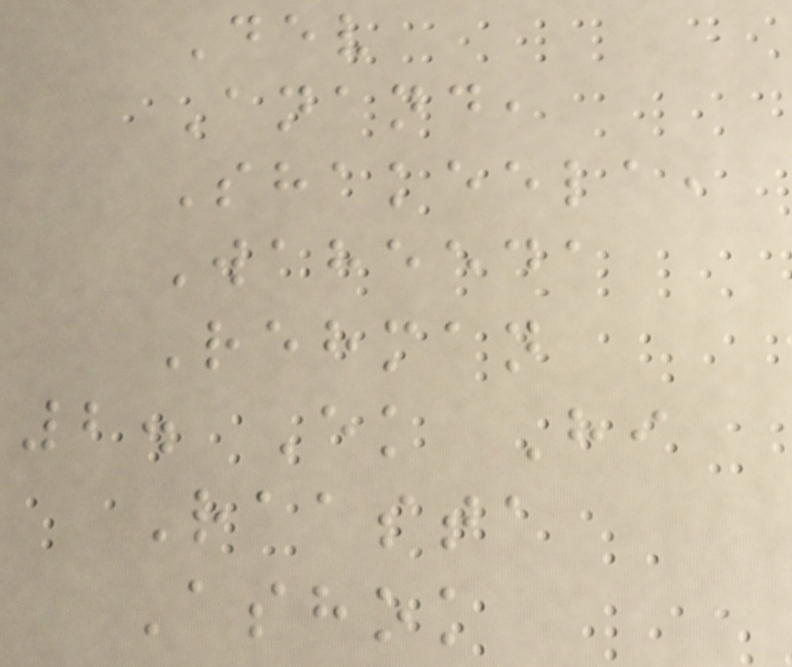Dev
Anand,
Shakeela,
Waheeda
Rehman
2. Ek Hi
Raasta
Ashok
